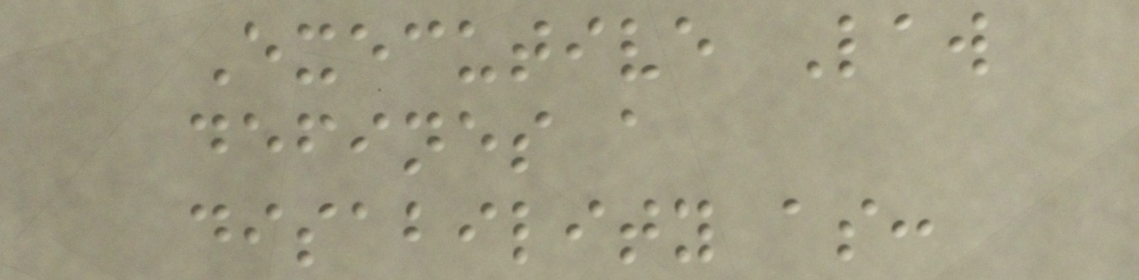Executive Law
defines a
disability as:
